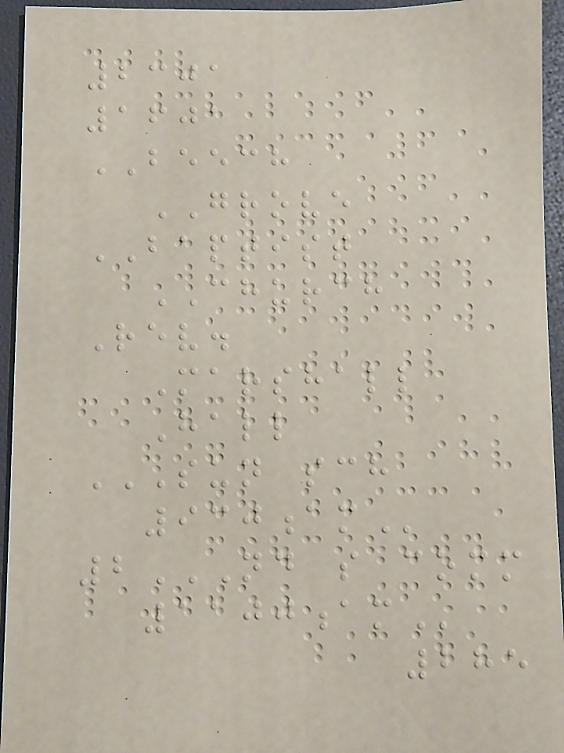2301
1601
BEECH
GROVE
BAPTIST
CHURCH
Rev.
Marshall
Hall
SUN SCH
930AM
2ND S COMM
1100AM
285
